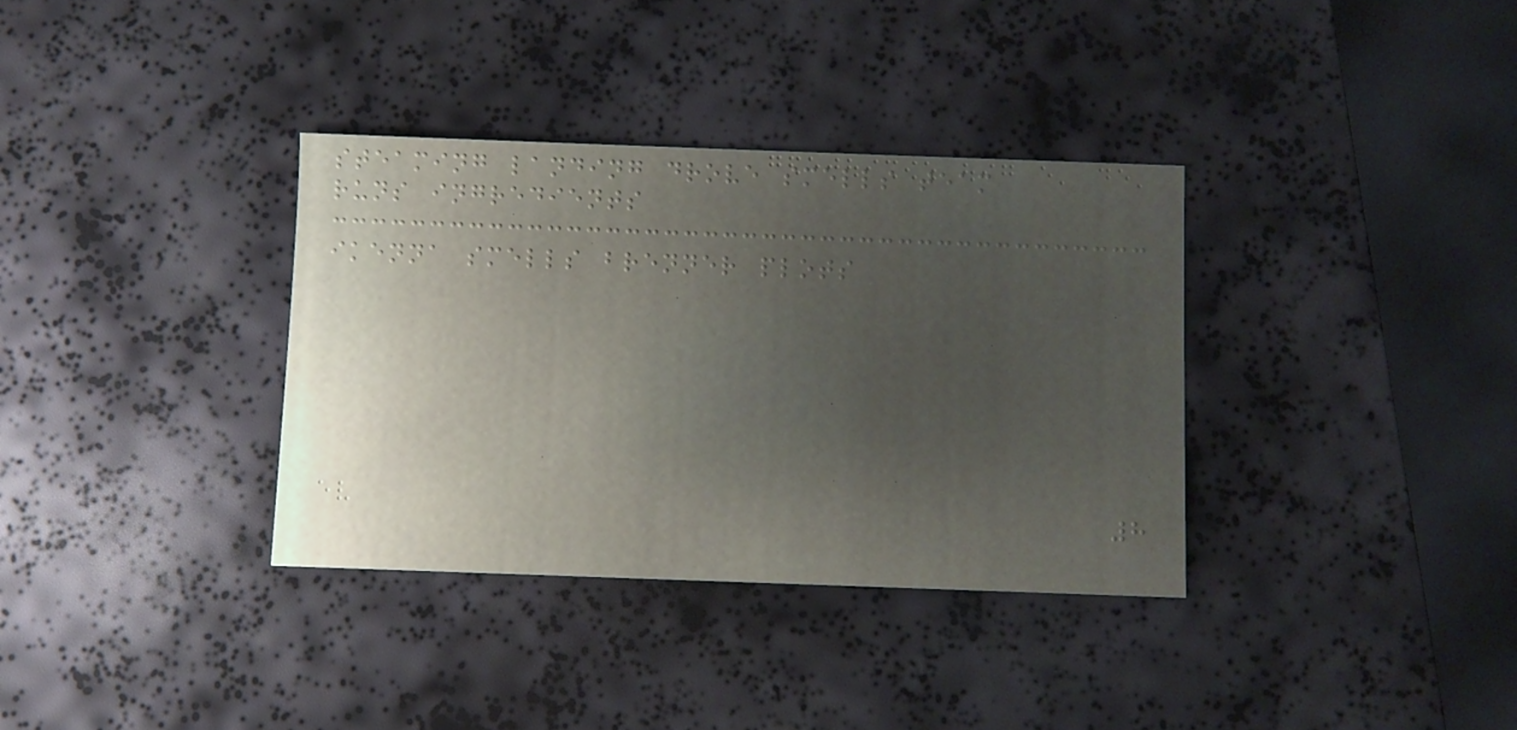steaming landing drove smells team
runs ingredients
ikenna smells brenner plots
8
